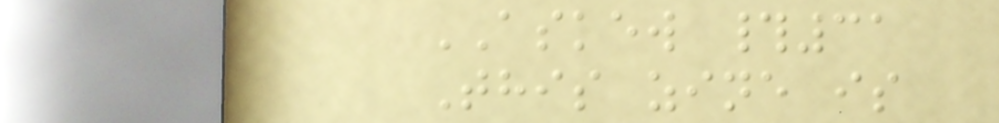ASKEW #31
This zine is
